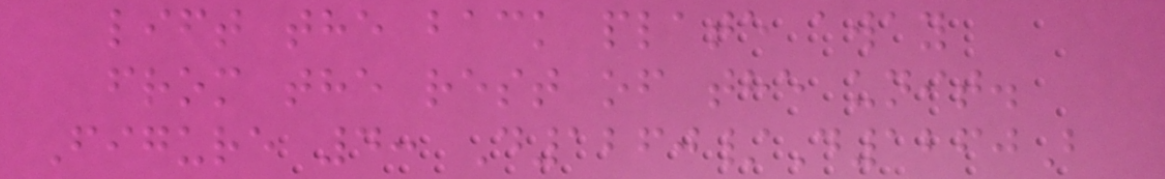lift the back plate away
from the rest of the unit.
Figure 4: D1260/D1260B
